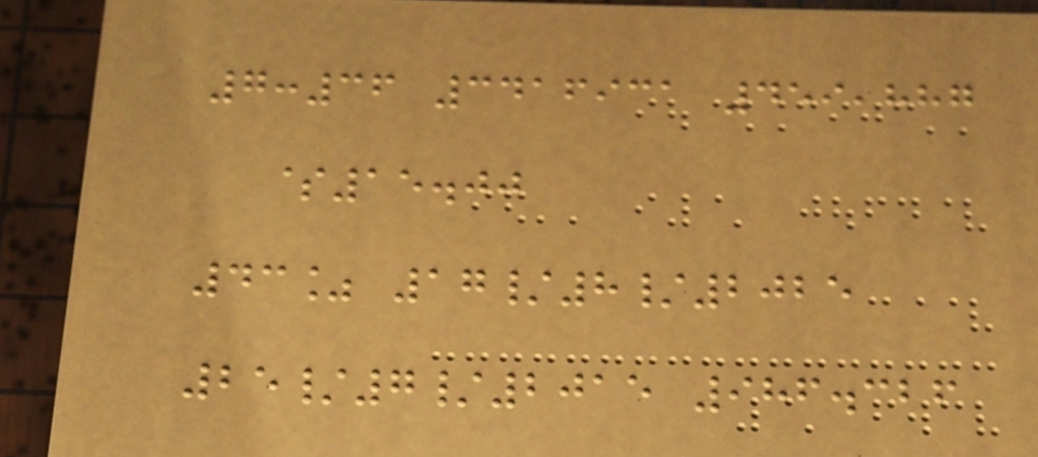7:36 3416931 459,887
$15.00
43% 17/8/2025
25/7/2015 986.326
